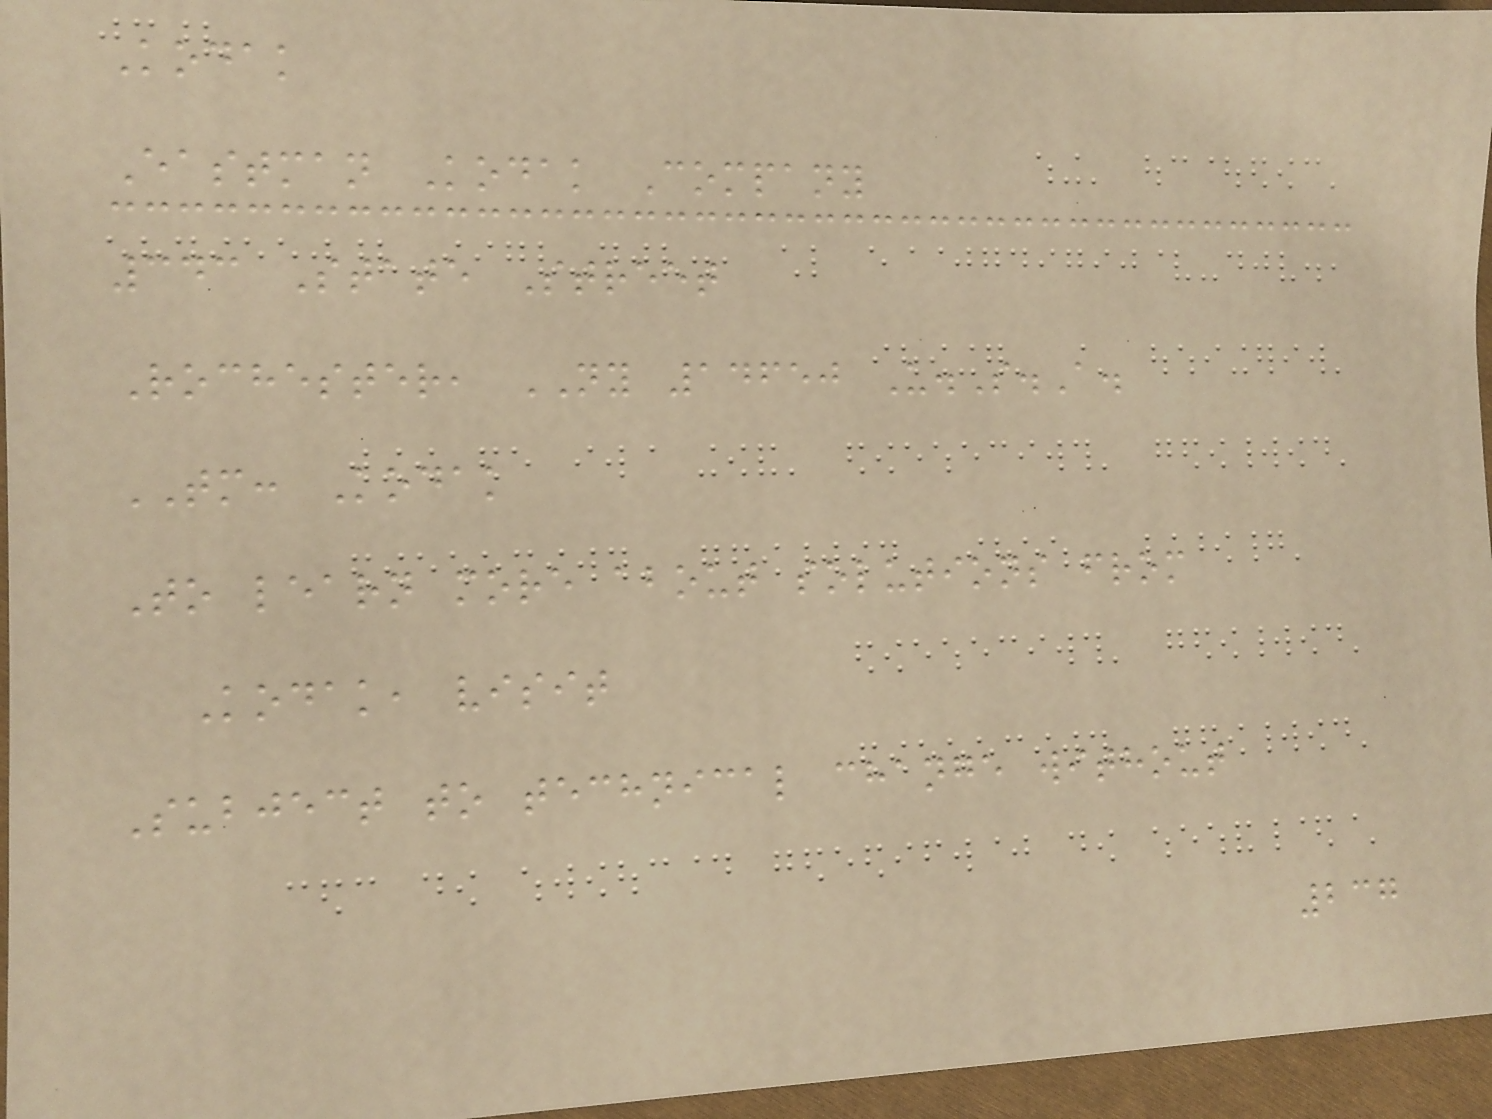Kodak
Eastman Kodak Company
343 State Street
Rochester, NY 14650 U.S.A.
TM: Kodak
To learn more about solutions from
Kodak, visit
Subject to technical change without
237
